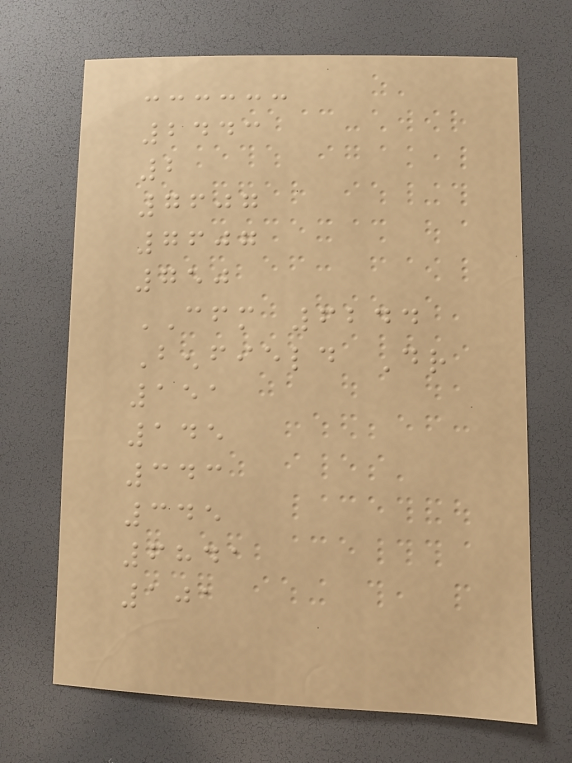2443
2
7607
7607
750
CFM 6244
Benfield Dr
151
145
343
345
6841
101
